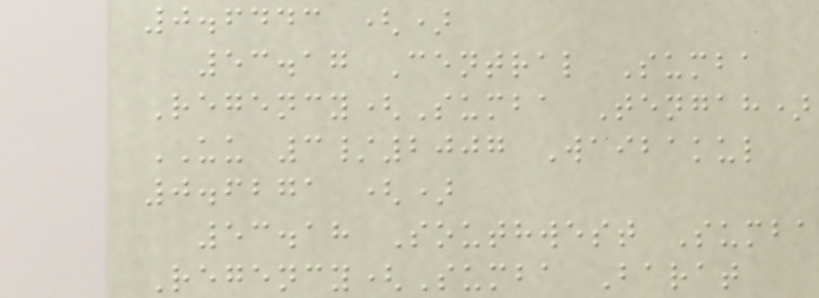0.6443 ()
53.17 Central Sumba
Regency(Sumba Tengah)
UU 3/2007 Waibakul
0.6271 ()
53.18 Southwest Sumba
Regency(Sumba Barat
